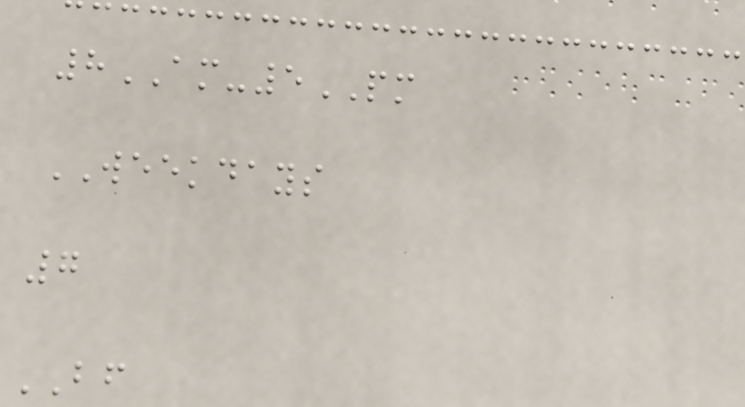8AM-5PM
WEEKDAYS
7
BF
